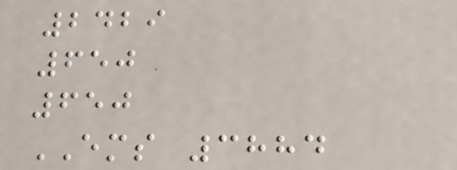2429
650
650
EMS 3884
